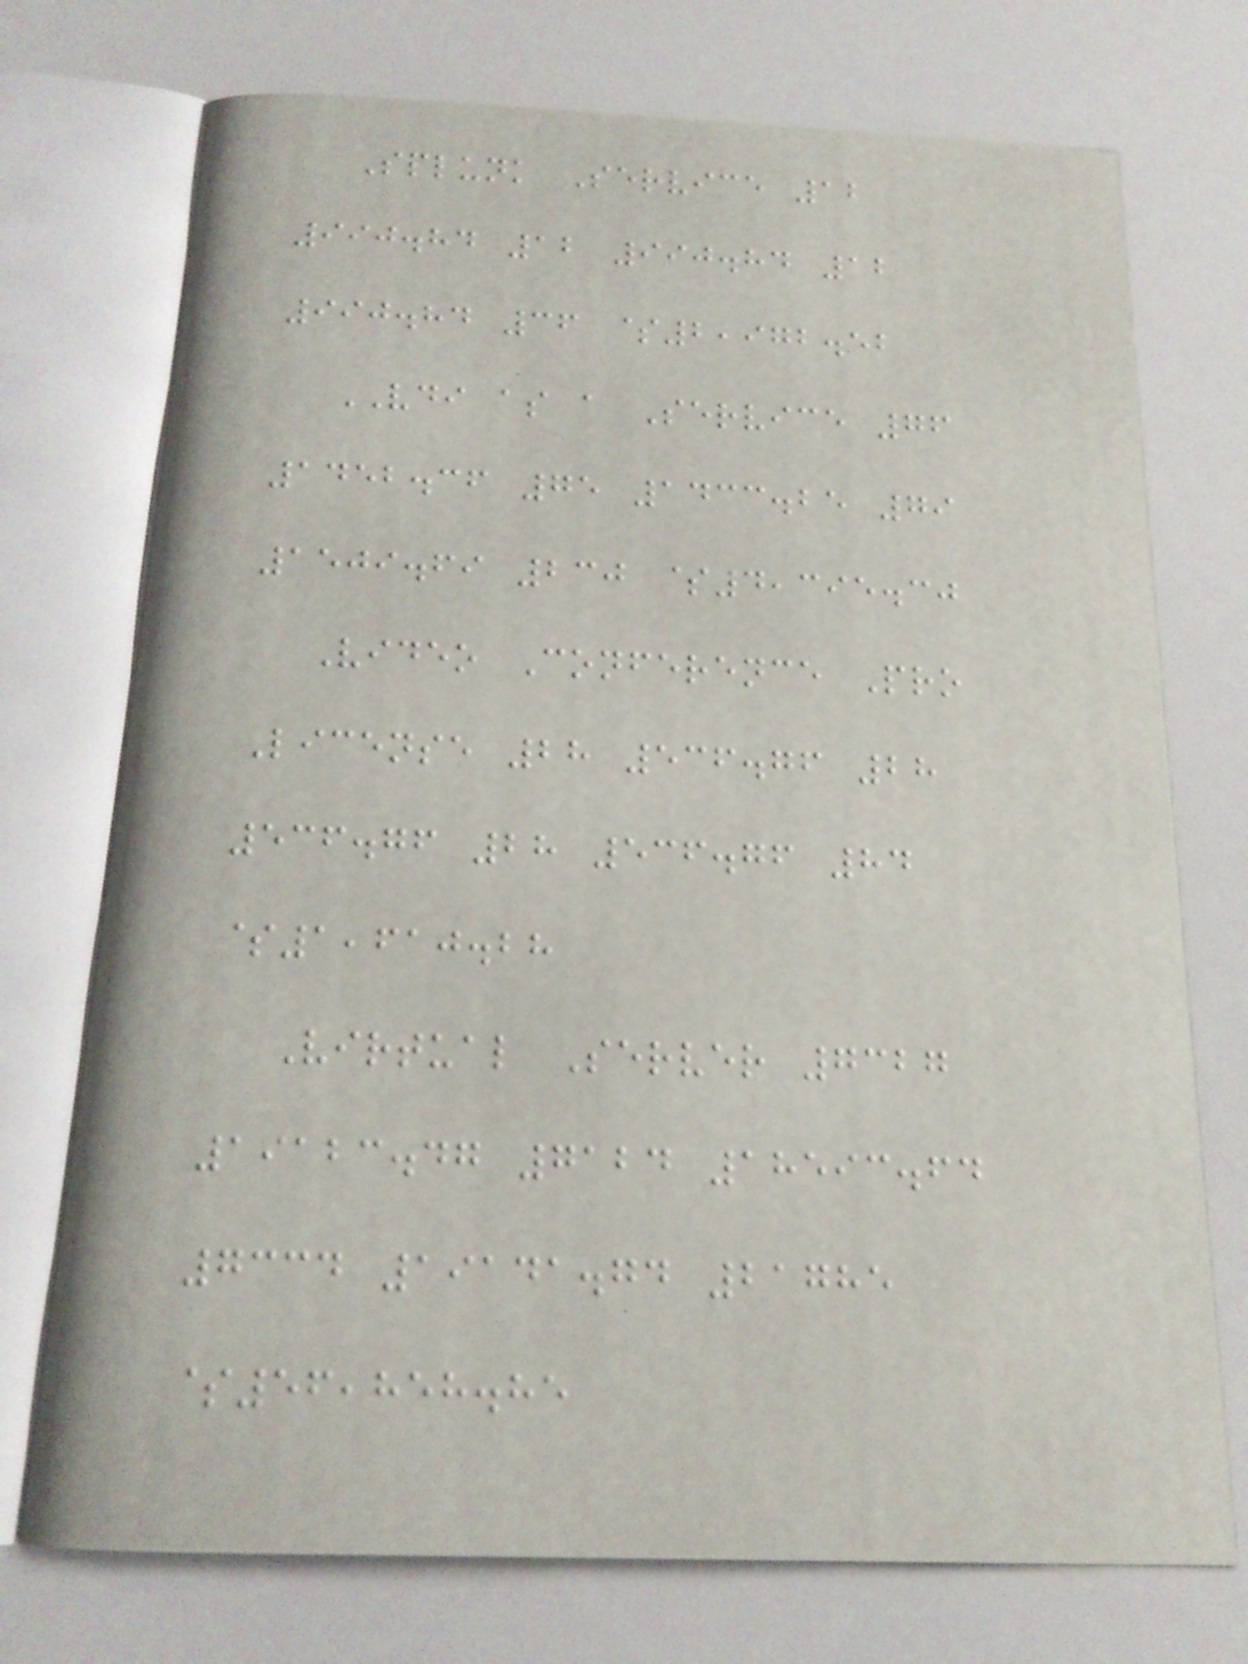Splunk Service 12
990.84 12 990.84 12
990.84 36 $2,972.52
VDI as a Service 76
1452.36 75 1433.25 79
1509.69 230 $4,395.30
Video Conference Pro
License 28 536.76 28
536.76 28 536.76 84
$1,610.28
Virtual Server 7327
19123.47 7124 18593.64
7334 19141.74 21785
$56,858.85
